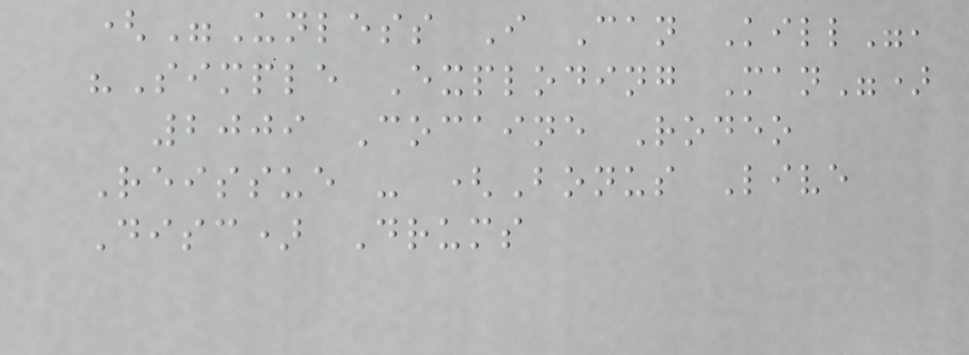("Unless I Can Kill",
"Simple Exploding Man")
2009 Cocaine Rodeo
Reissue - (Bonus Live
Disc) Drums
